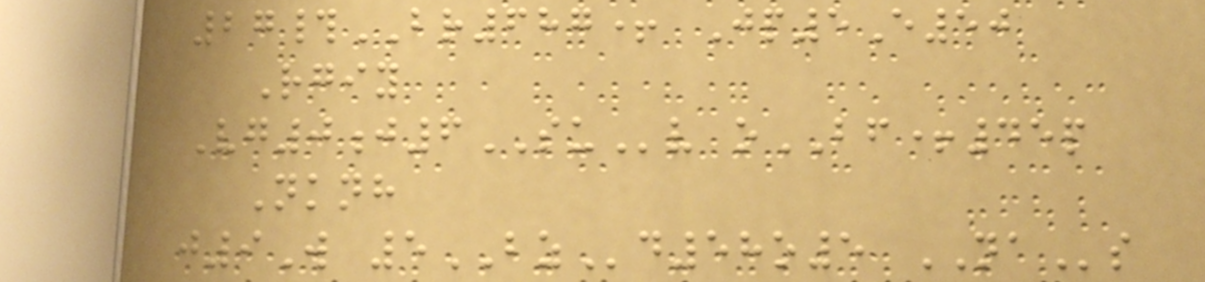27#BR687+ Jp5E50
Rgiy
Vg0j6SUv oBF+45p
Nknh
j9W 5BZd58o5 NAs
